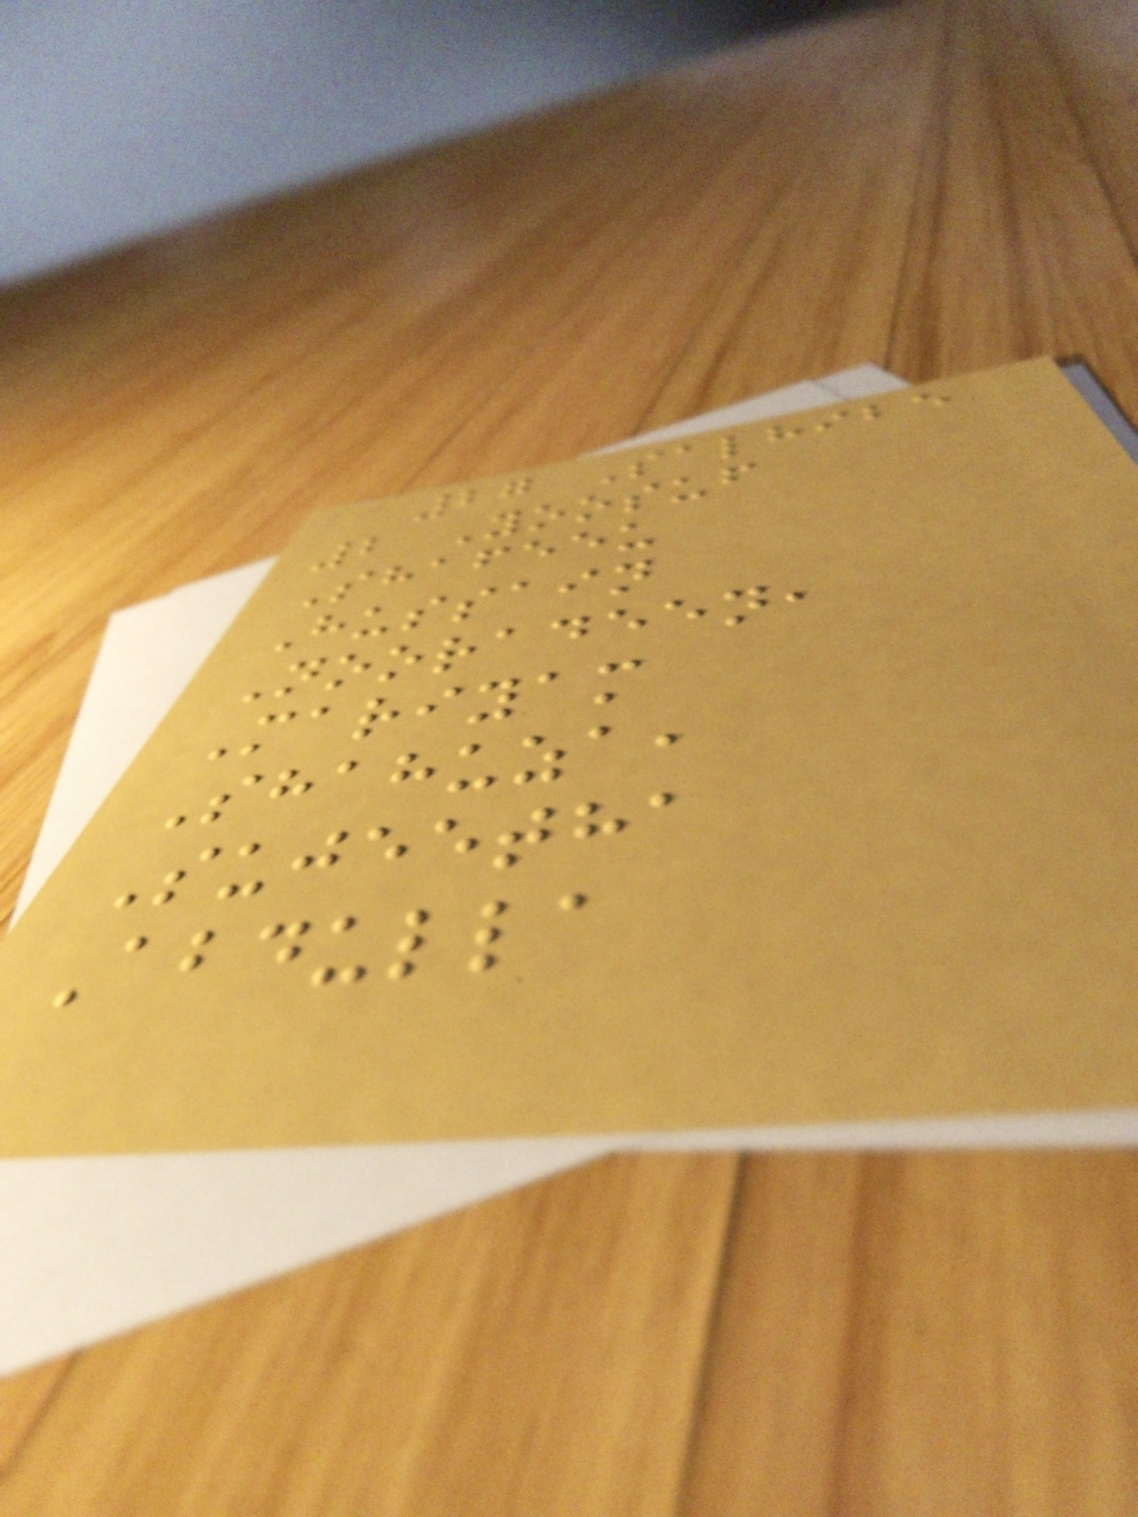27 Salhibe
2 Yoosuf
Shafeeu
Hussain
Nooradeen,
Mariyam
Shahuza,
Sujeetha
Abdulla
